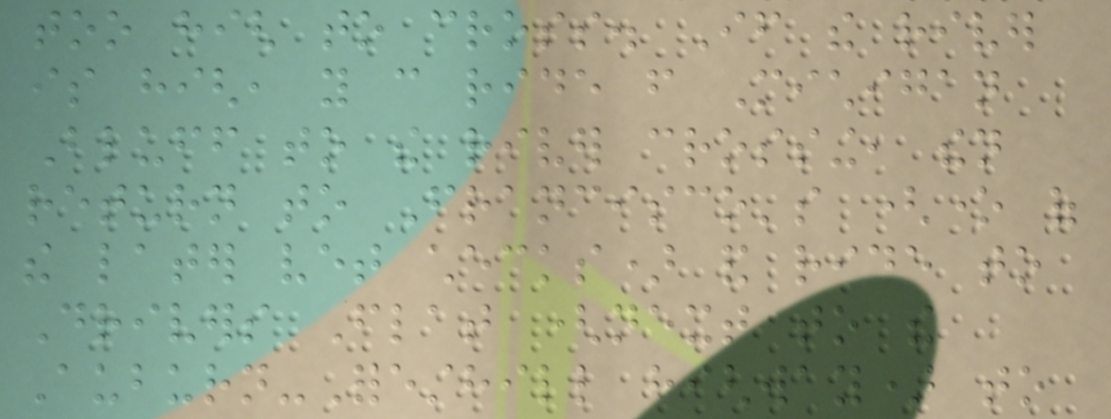too high to cross. If the river
is high, you can ride from Michigan
Bluff to the river crossing, then
return to Francisco's (one of
the later vet checks) and ride to
Drivers Flat (next to the
Auburn-Foresthill highway) to
